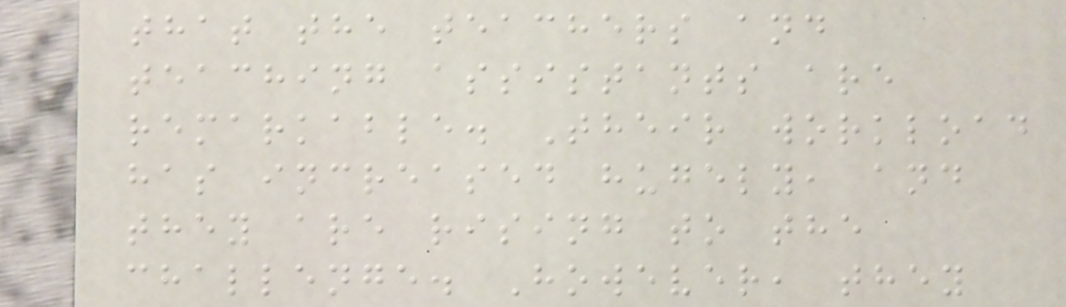that the teachers and
teaching assistants are
remarkable. Their workload
has increased hugely, and
they are rising to the
challenge. However, they
